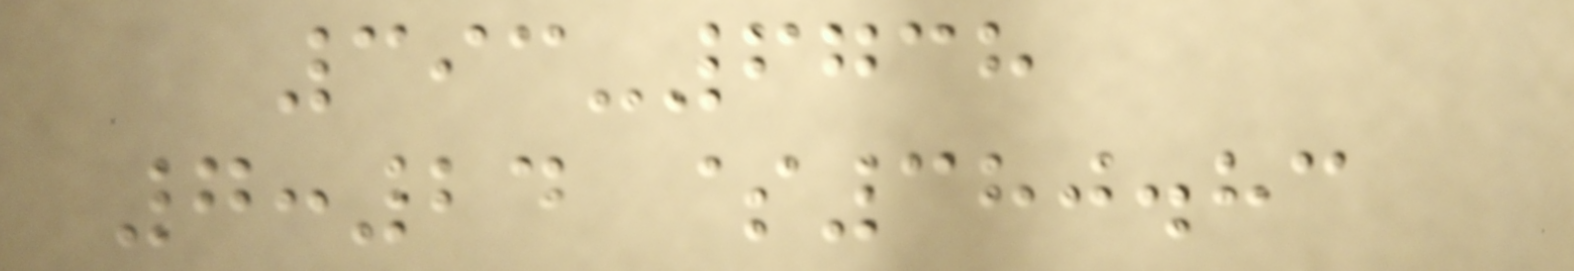393-6738
7:24 $380.83
